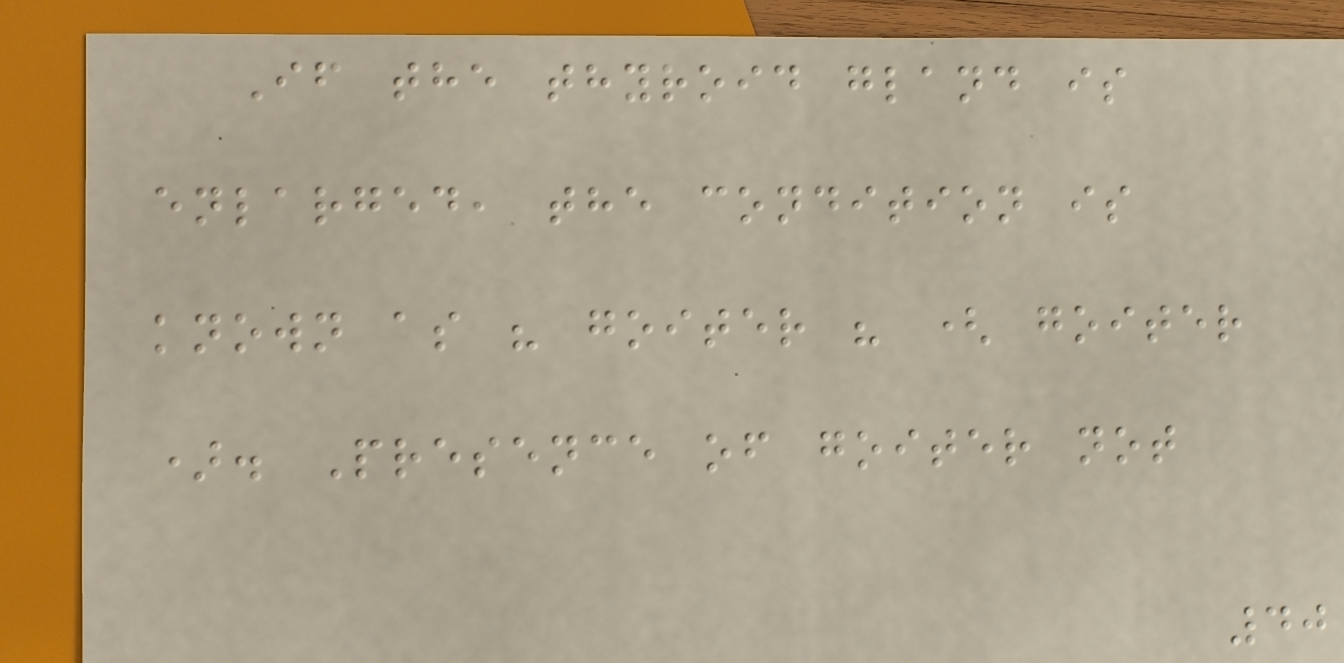If the thyroid gland is
enlarged, the condition is
known as " goiter " ( goiter
). Presence of goiter not
40
